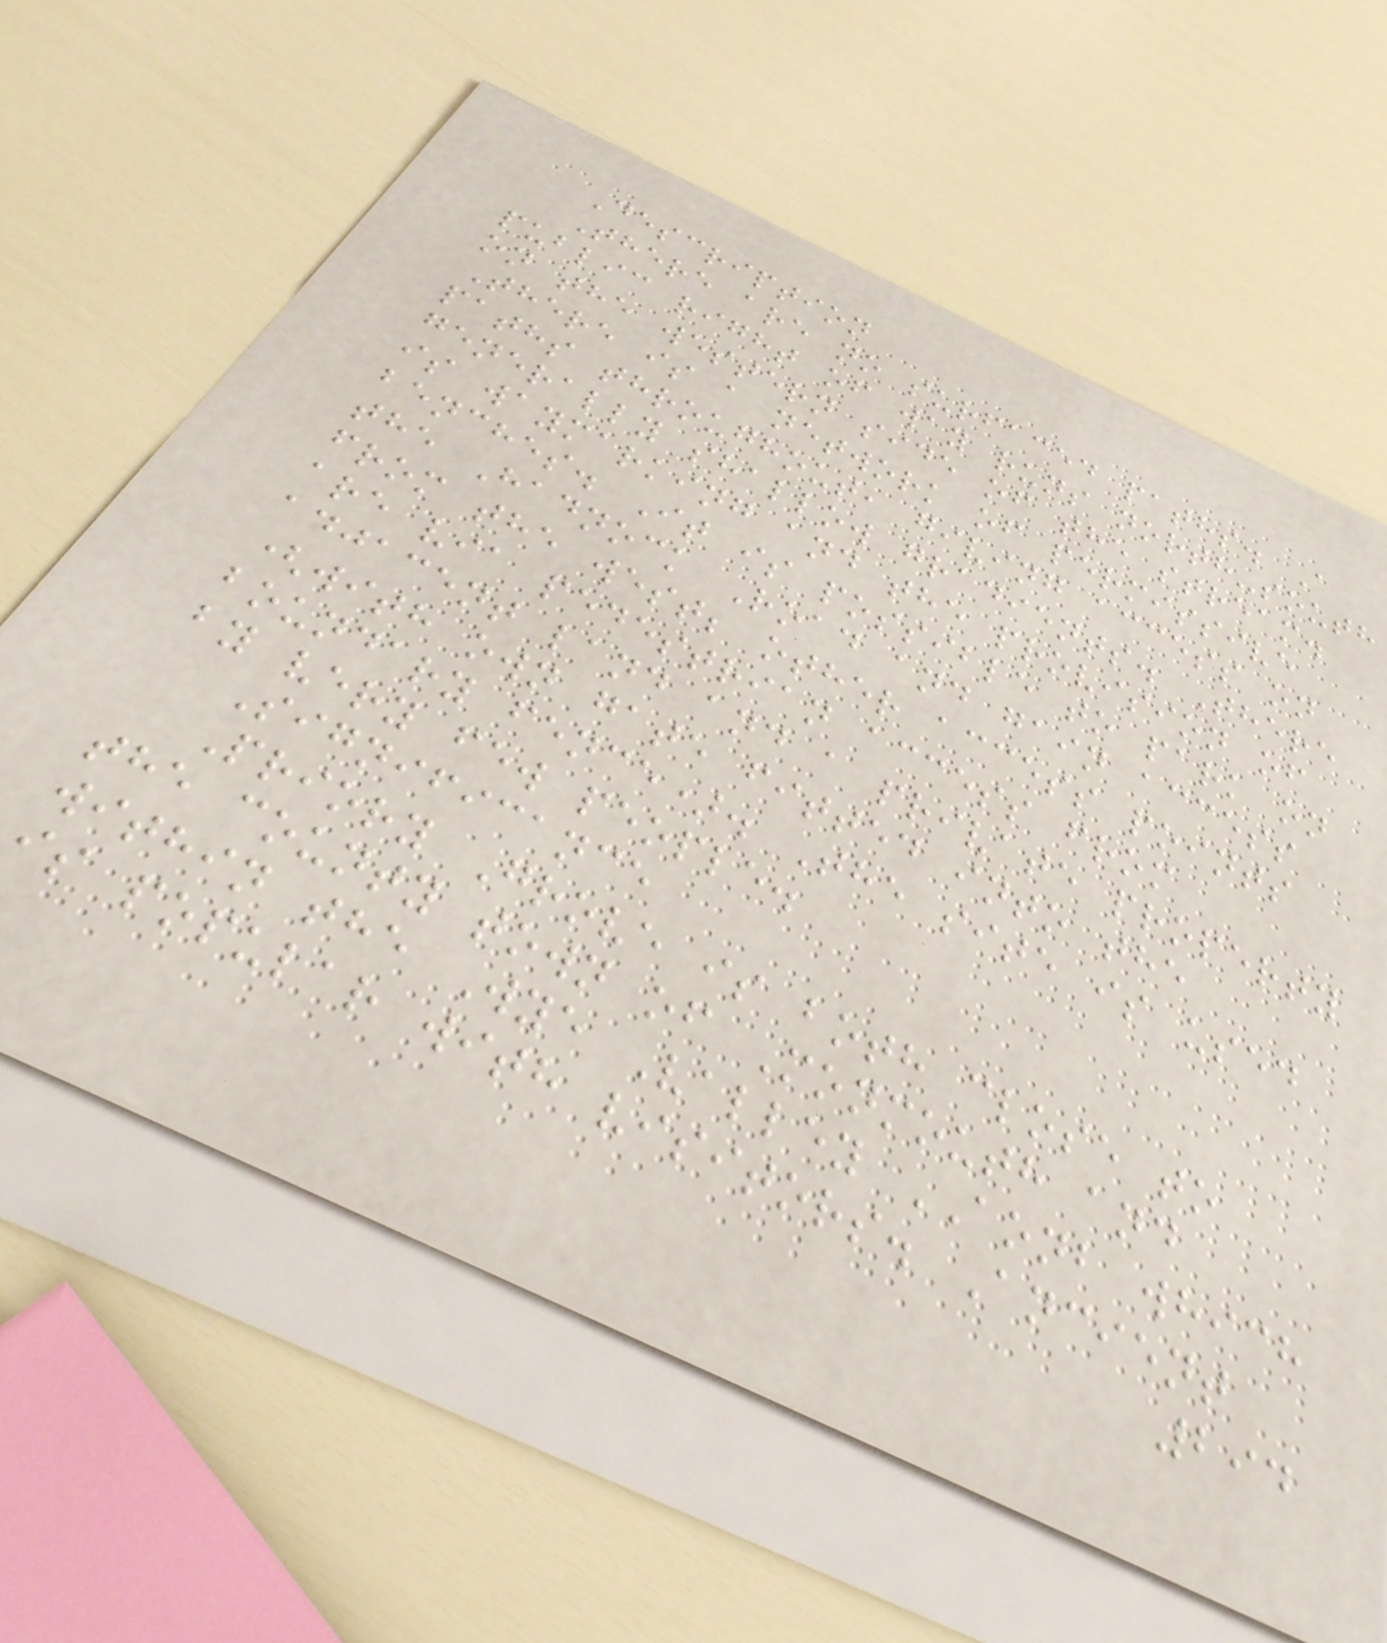Description
There are no surfaced paths. A
public right of way runs north-south
on the western side of the stream.
There is a network of permissive
paths throughout, giving access on
generally shallow gradients. There
is waymarking and the provision of
benches. It is possible to park on
the Hadnock Road and gain access
from the west; other access points
are via pedestrian access from
adjacent land and a private property
(with own gate fitted into the
boundary fence). The site is used
by very few people.
Significance
Priory Grove is both close to
the county town of Monmouth and
within the Wye Valley AONB which
is popular with visitors. Ancient
294
